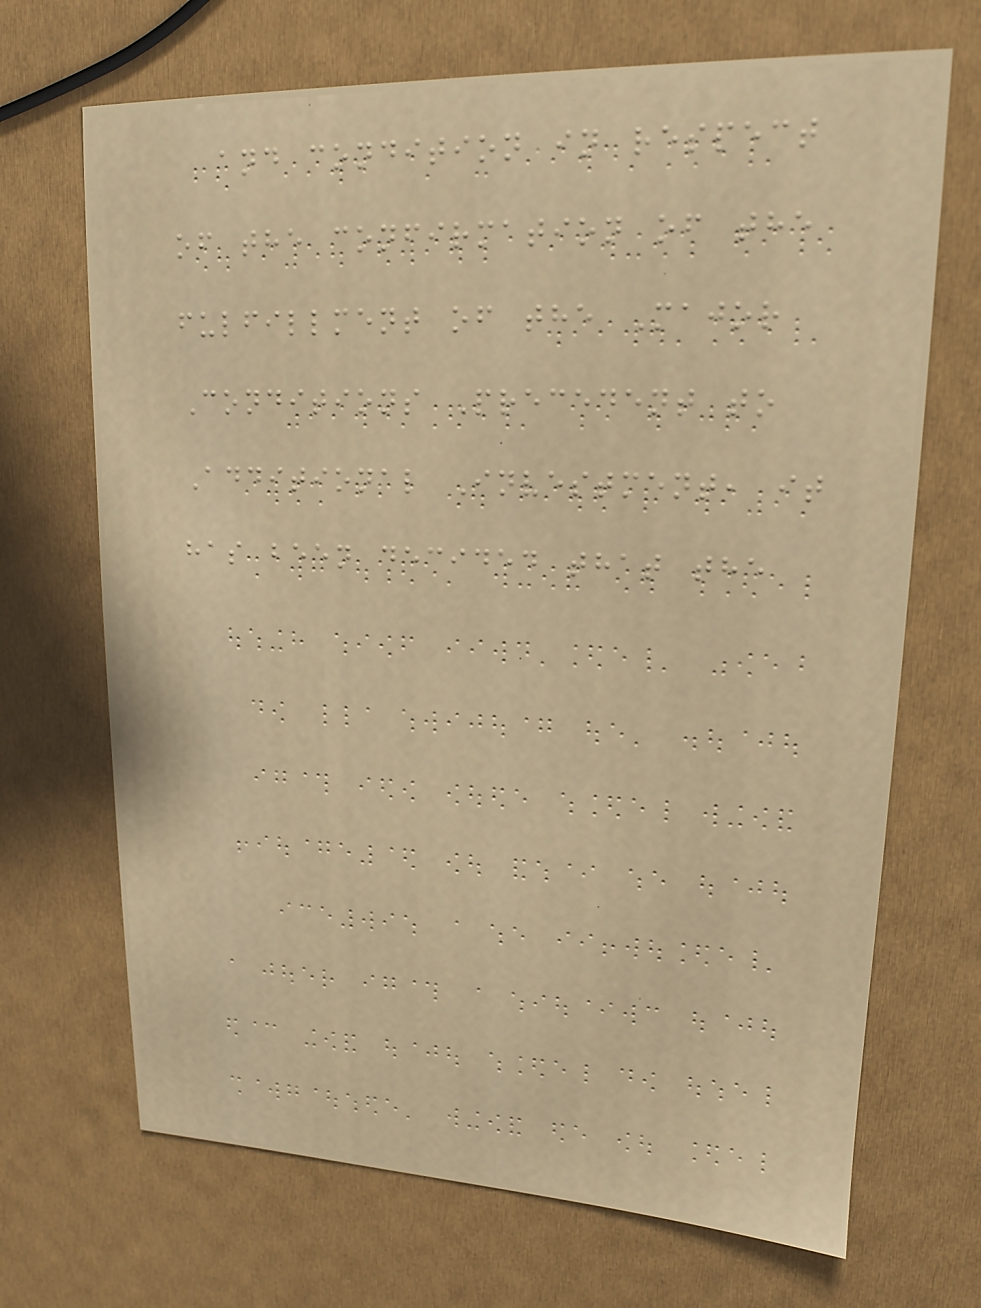and condition in respect
of the confirmation of the
fulfillment of the Major
Conditions Precedent to
Additional Investment, it
has been decided that the
